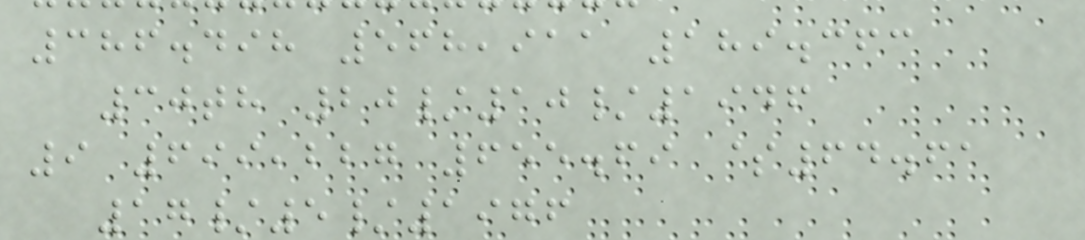386.498 568,911 189.363
30th 20/10/1946
9 699,227 655.69 $64.61
17/5/1976
